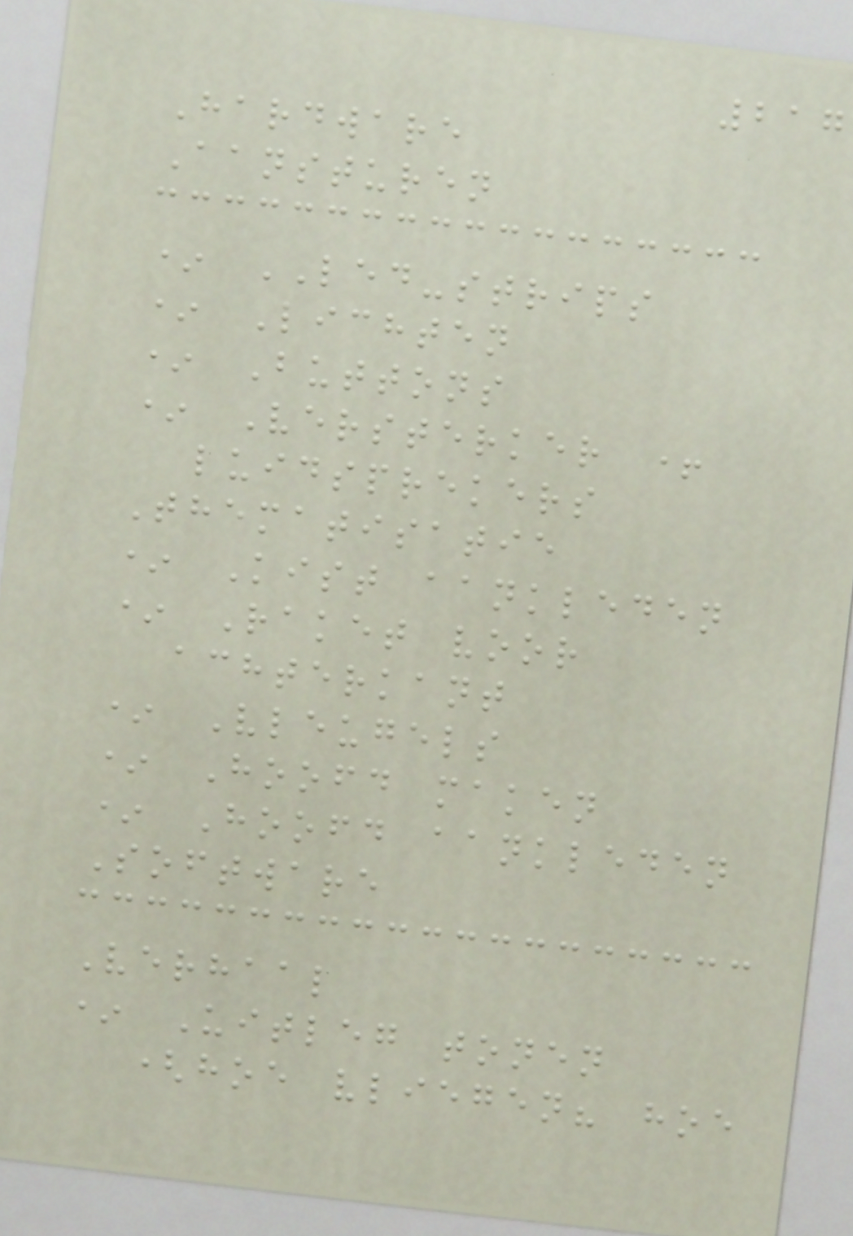217
Hardware
Aansturen
* LED-strips
* Lichten
* Buttons
* Versterker +
luidsprekers
Thematisatie
* Kist aankleden
* Raket voor
achterkant
* Vleugels
* Hoofd maken
* Hoofd aankleden
Software
Verhaal
* Uitleg tonen
(hoe vliegen? hoe
